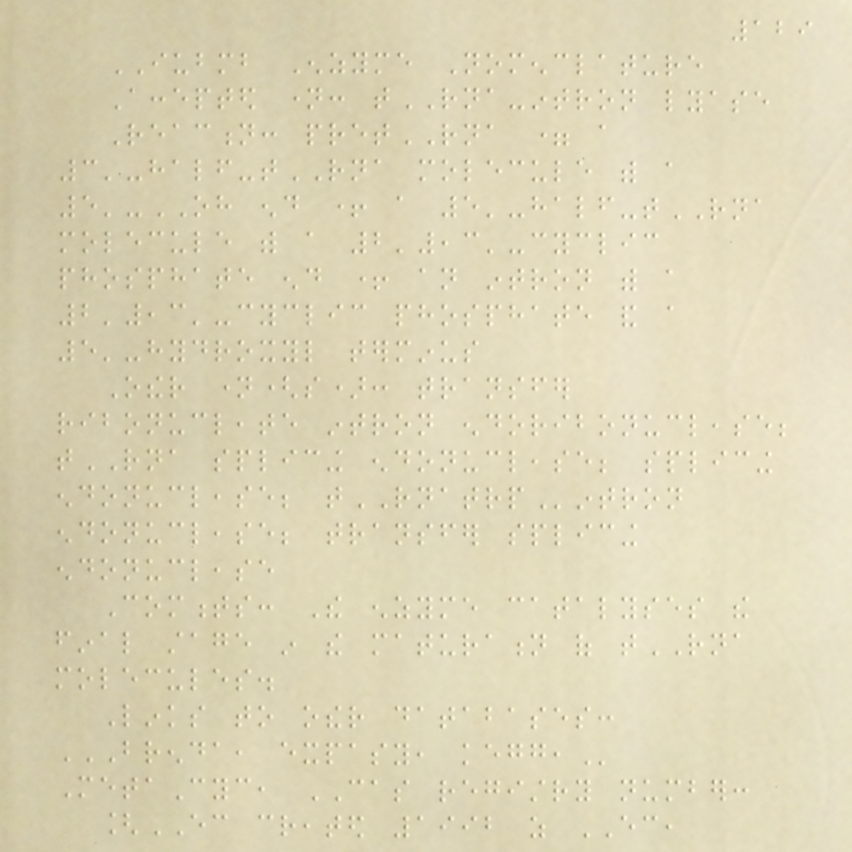129
IUBMB Enzyme Nomenclature
Accepted name: tRNA-intron lyase
Reaction: pretRNA = a
3'-half-tRNA molecule with a
5'-OH end + a 5'-half-tRNA
molecule with a 2',3'-cyclic
phosphate end + an intron with a
2',3'-cyclic phosphate and a
5'-hydroxyl terminus
Other name(s): transfer
ribonucleate intron endoribonuclease;
tRNA splicing endonuclease; splicing
endonuclease; tRNATRPintron
endonuclease; transfer splicing
endonuclease
Comments: The enzyme catalyses the
final stage in the maturation of tRNA
molecules.
Links to other databases:
BRENDA, EXPASY, KEGG,
MetaCyc, CAS registry number:
[EC created 1992 as EC,
